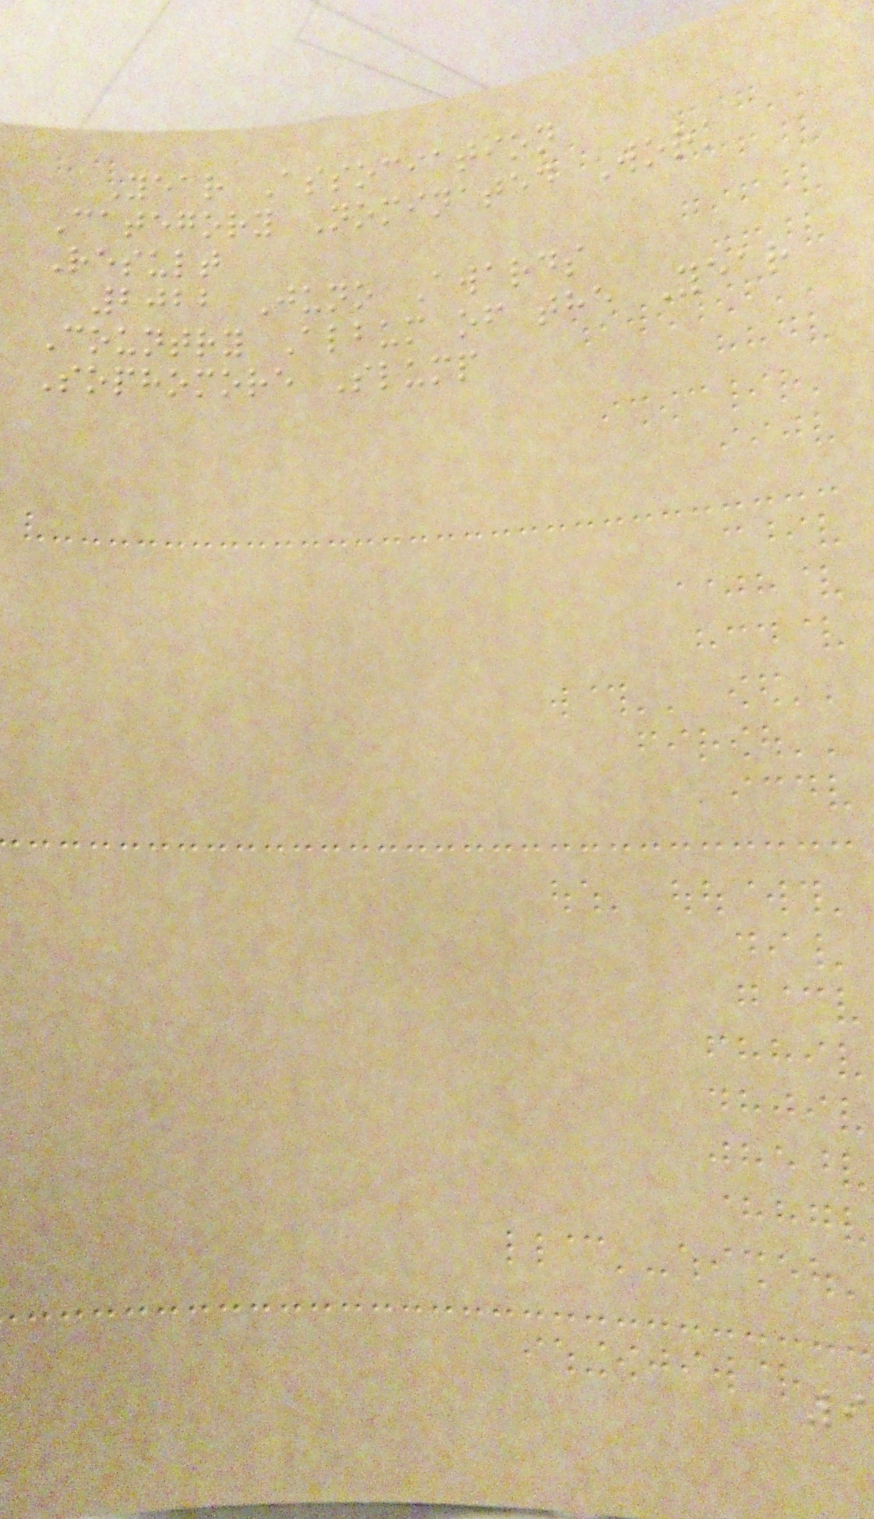Year Association
Category Nominated Work
Result
2022 Juno Awards
Country Album of the Year
Sophomore Slump
9
